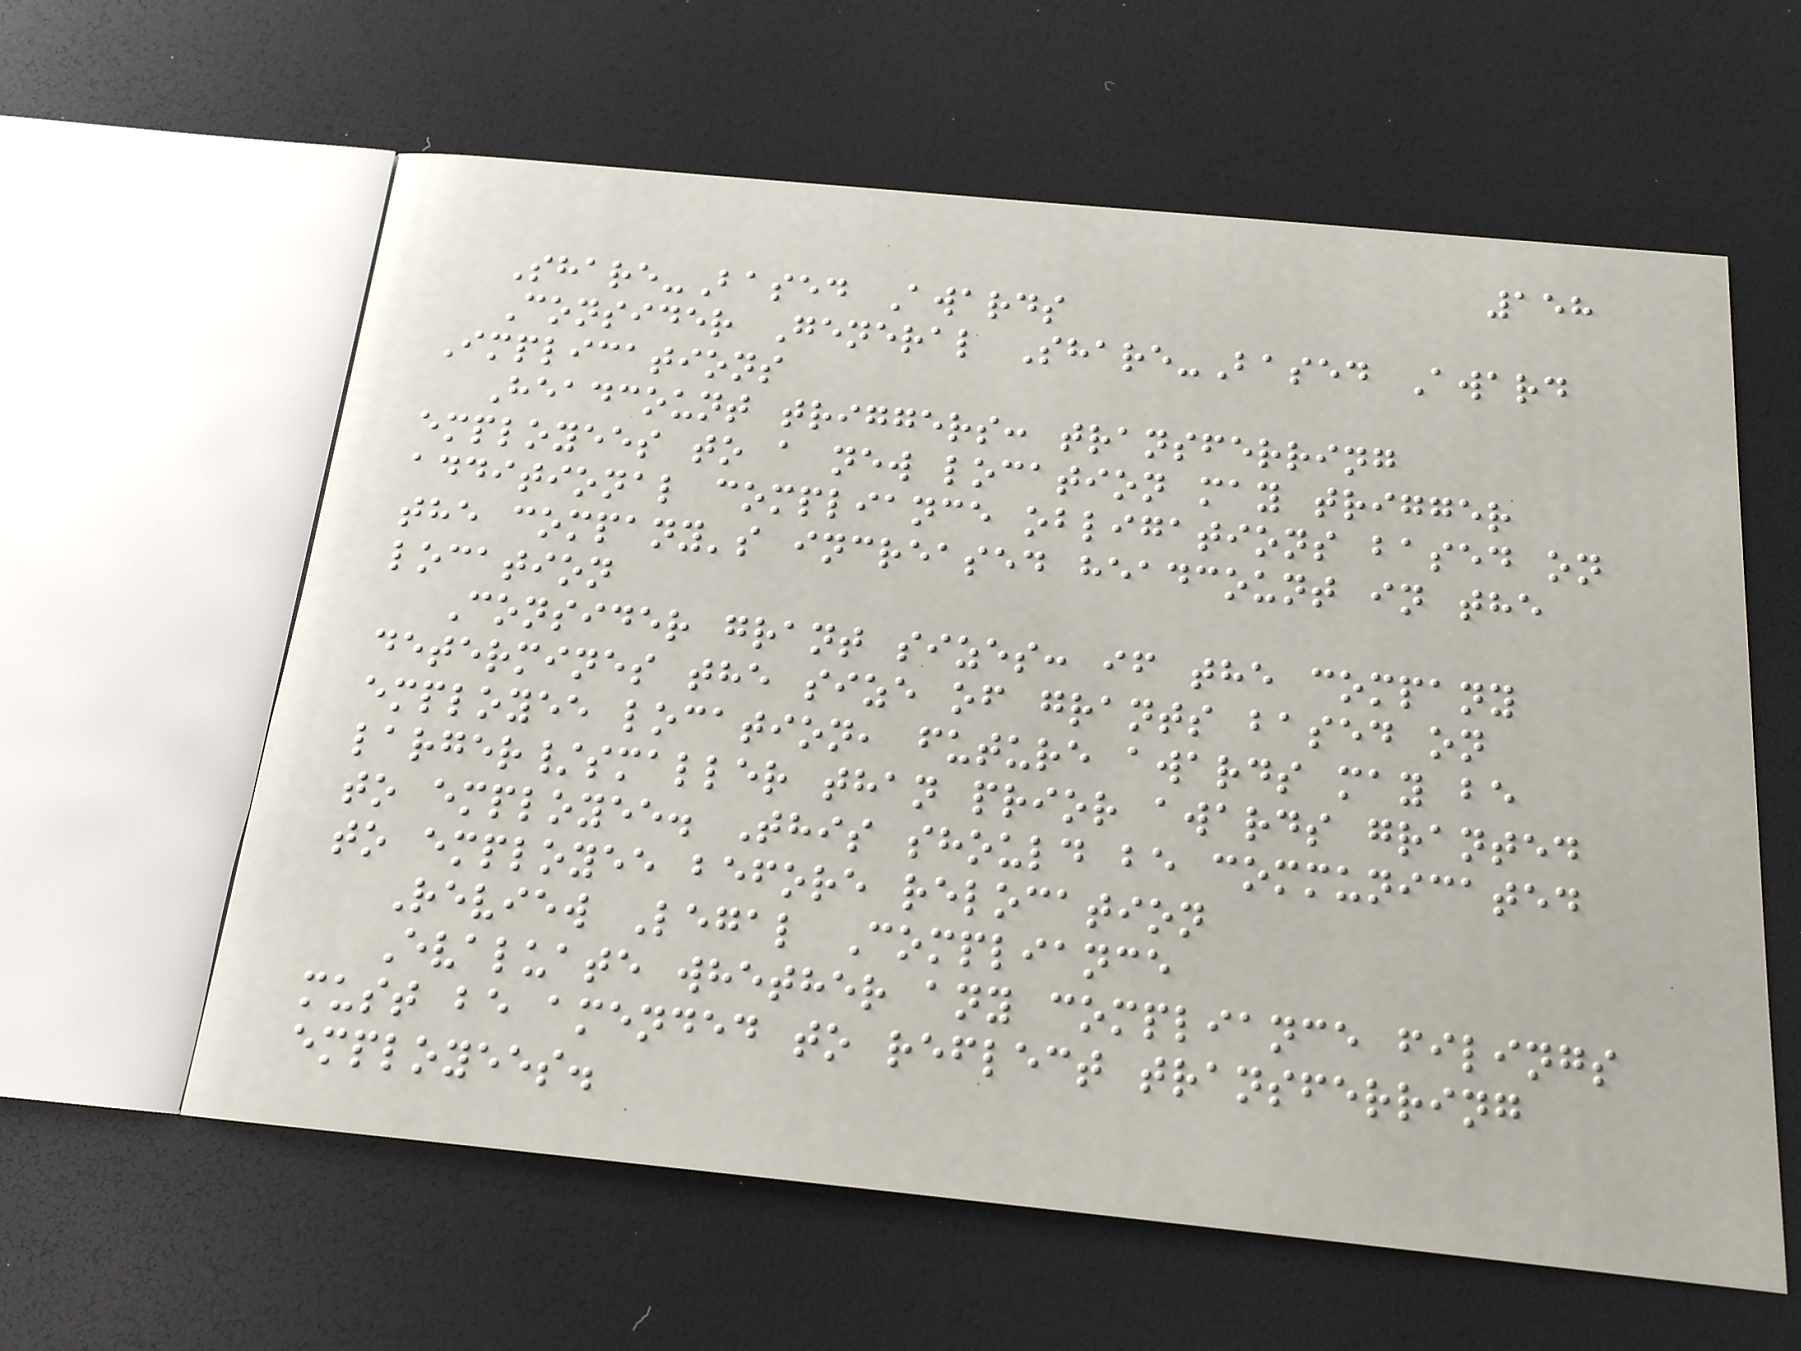158
Share-Based Awards
Consider General Share-Based Award
Implications
Headcount triggers: transferring
employees to a new location may trigger
additional compliance obligations based on
the company's increased headcount in the
location
Consider grant sizes: if the company
determines the size of grants based on
employee location, future awards may be
larger/smaller than prior awards granted
to employee. This should be communicated
to employee before relocation
Review Legal Compliance
Evaluate whether any compliance filings
must be amended to reflect transferring
employees.
